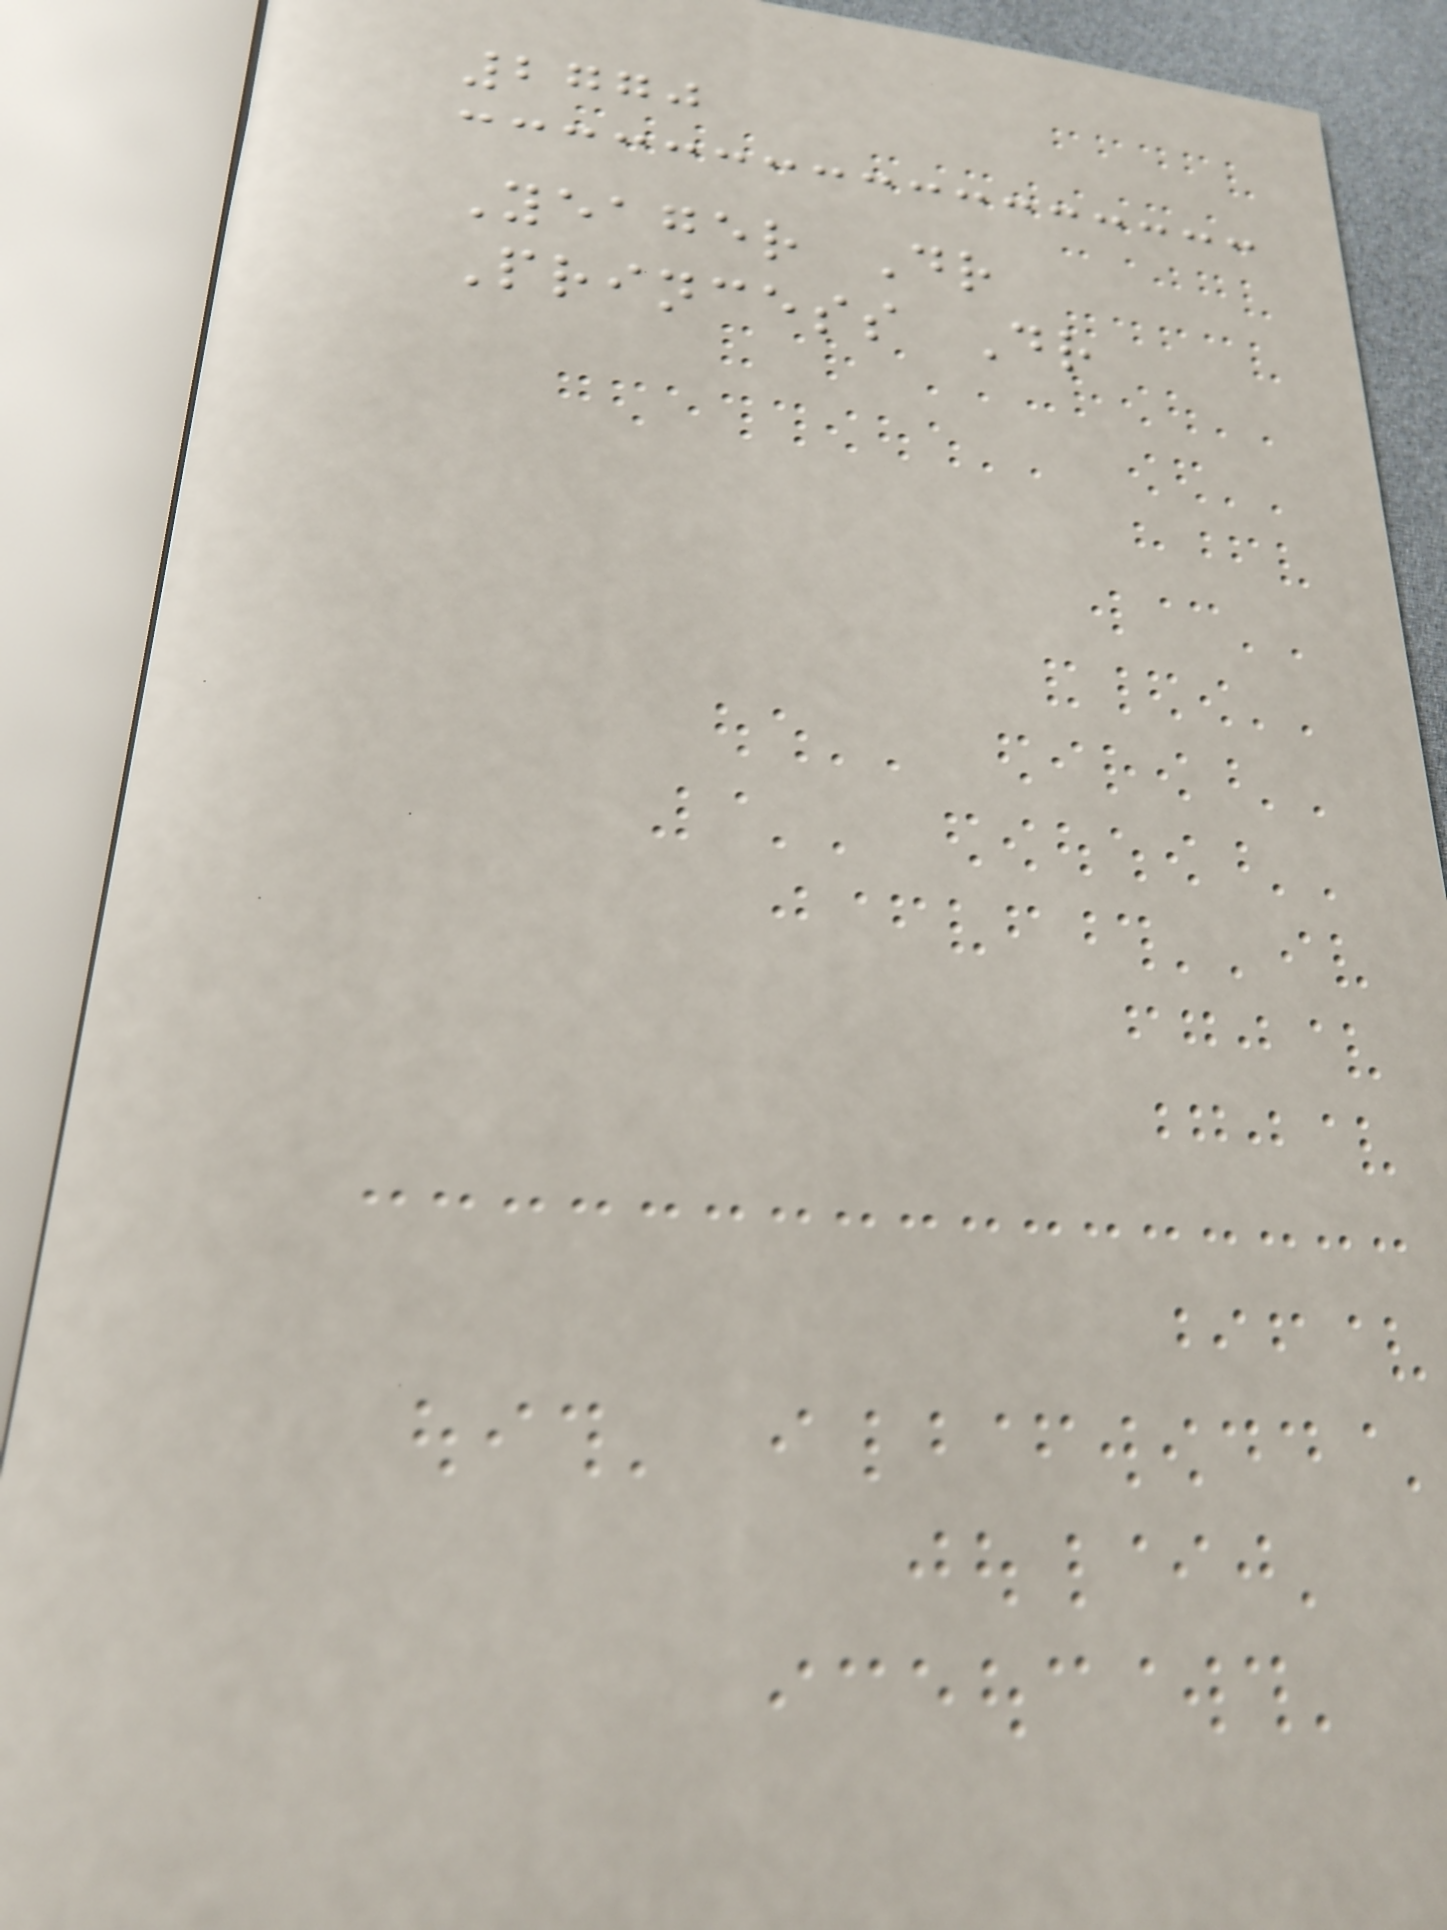2770
Yeager Dr
Princess Dr
